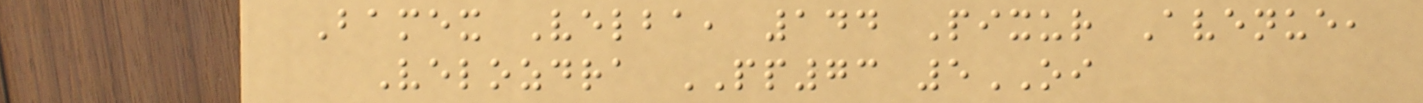Bamex Velba, 144 Pixur Avenue,
Velozdra PP73 5OI
